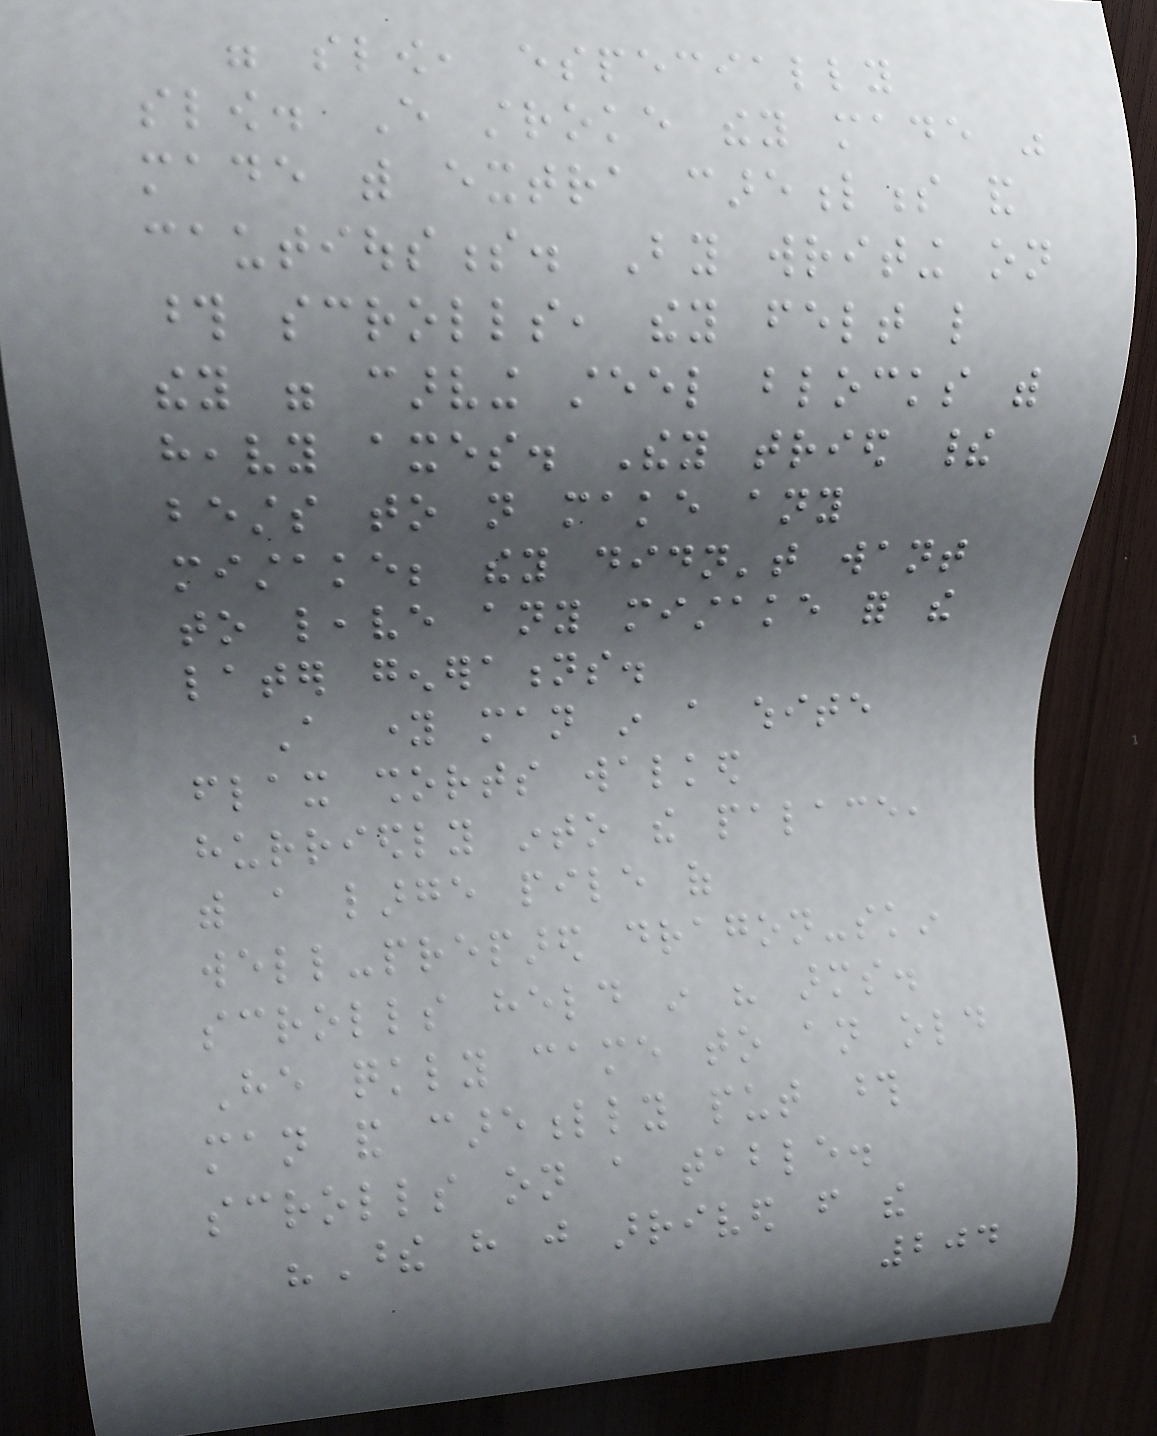were slow, especially
slow. Every stroke they made was
made with extra carefulness and
cautiousness. By writing on
those scrolls, they felt like
they were carving steel blocks with
heavy axes. They tried their
bests to not make any
mistake; they didn't want
to leave any mistake for the
later generations.
A young man in a white
flax shorts walked
hurriedly into the palace,
with a large pile of
well-prepared dragon-skin
scrolls held in his arms.
He quickly came to an old
man and carefully put those
scrolls on a table.
"These have just arrived from the
204
